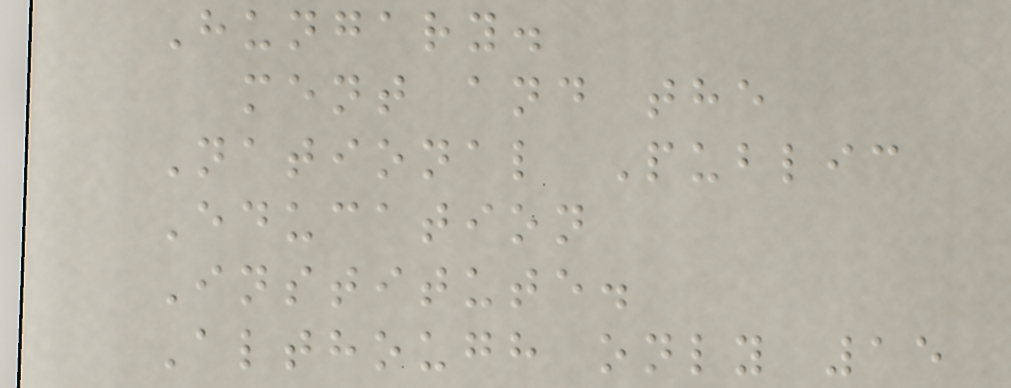Hungary.
ment and the
National Public
Education
Institute.
Although only 15
